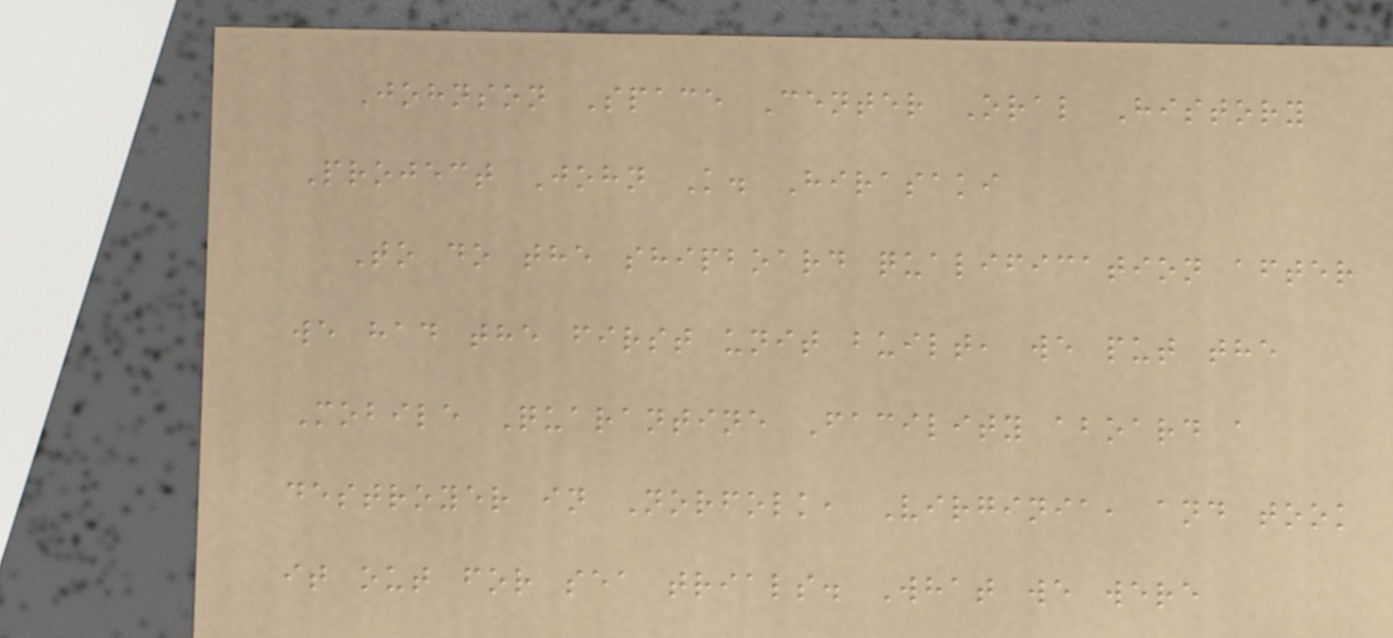Johnson Space Center Oral History
Project John K. Hirasaki
To do the shipboard qualification after
we had the first unit built, we put the
Mobile Quarantine Facility aboard a
destroyer in Norfolk, Virginia, and took
it out for sea trials. What we were
